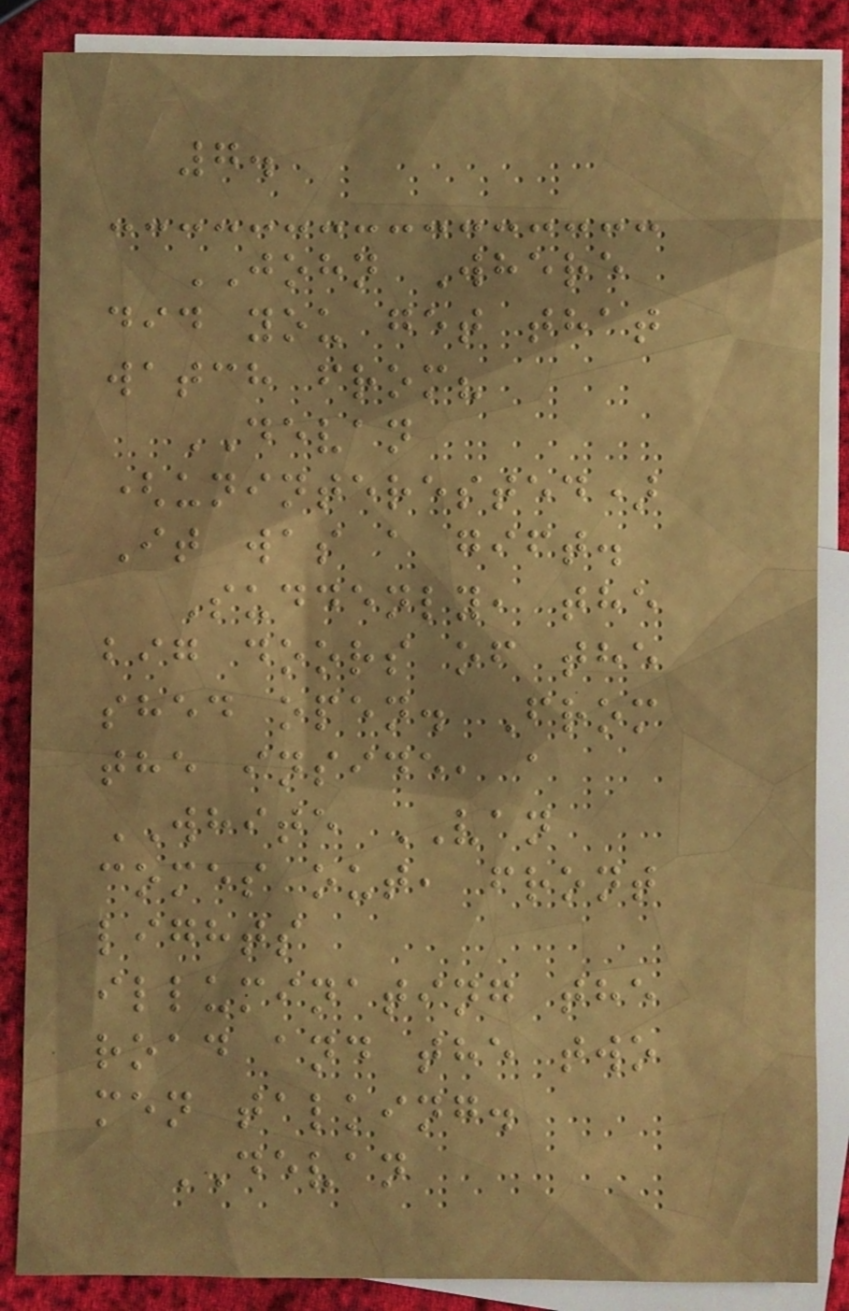7.
JOHN Where
did you get that
watch from?
DEVAN
(uninterested)
It was a gift.
Suddenly, the
big doors of the
shed open. From
the inside, a
WHITE VAN
comes out, front
lights
illuminating the
road and the two
men talking.
DEVAN
